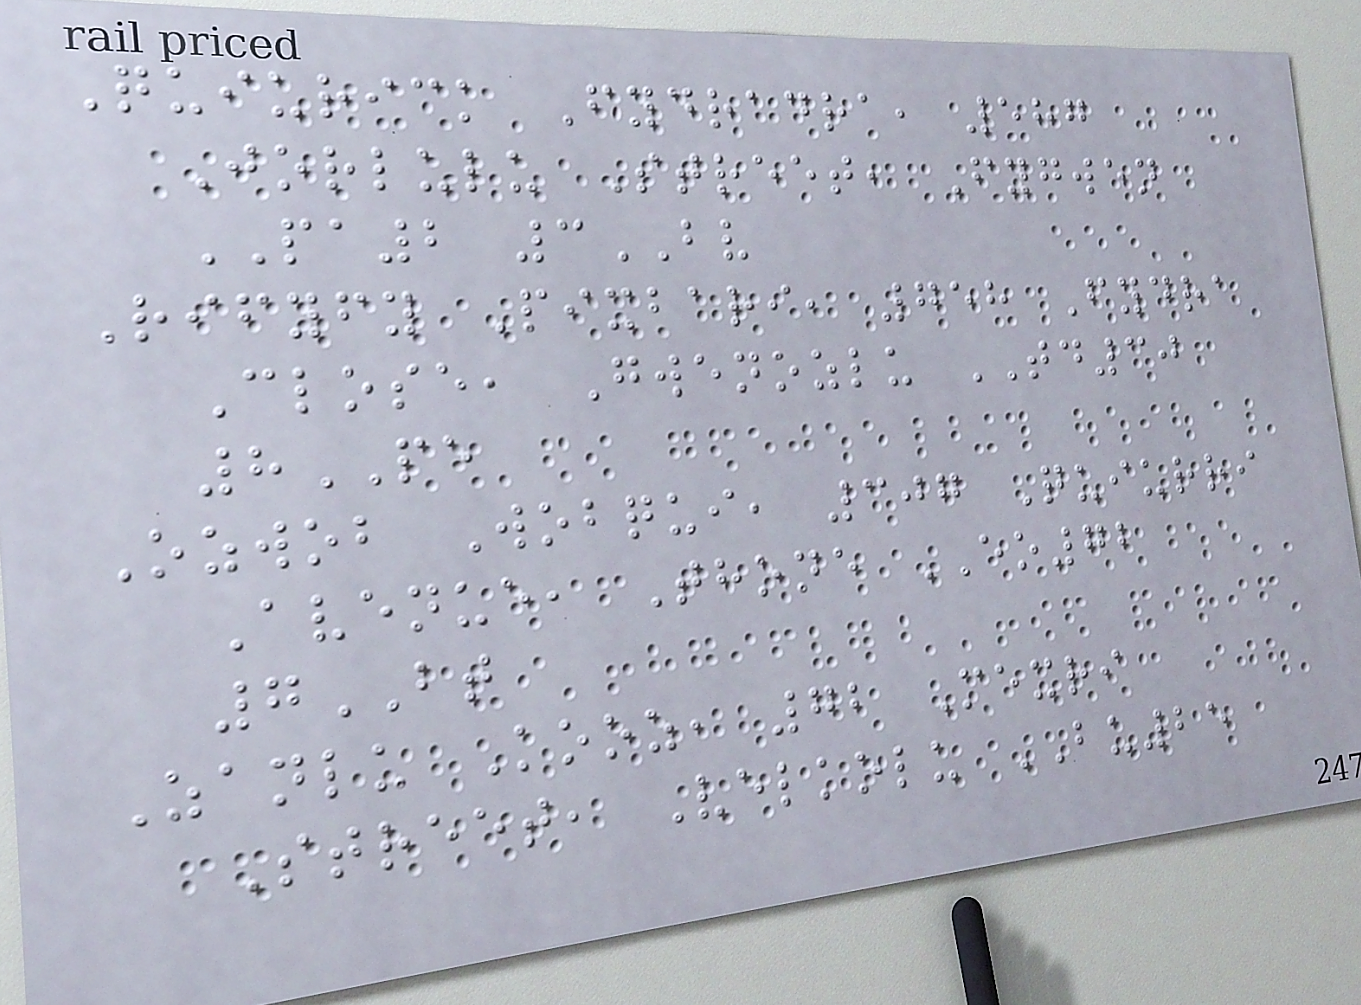Quiurick Fydradra, 587
Jorlulu Street, Fygwen
PA2 3BV
Rifyfy Pixbari, 758 Fydra
Close, Gwenozlu TD30
8PE
Ozwob Wobqui, 307 Quiurri
Avenue, Thone EO72
7BT
Zanlu Kooz, 72 Mexri
Street, Velkolu BU25
